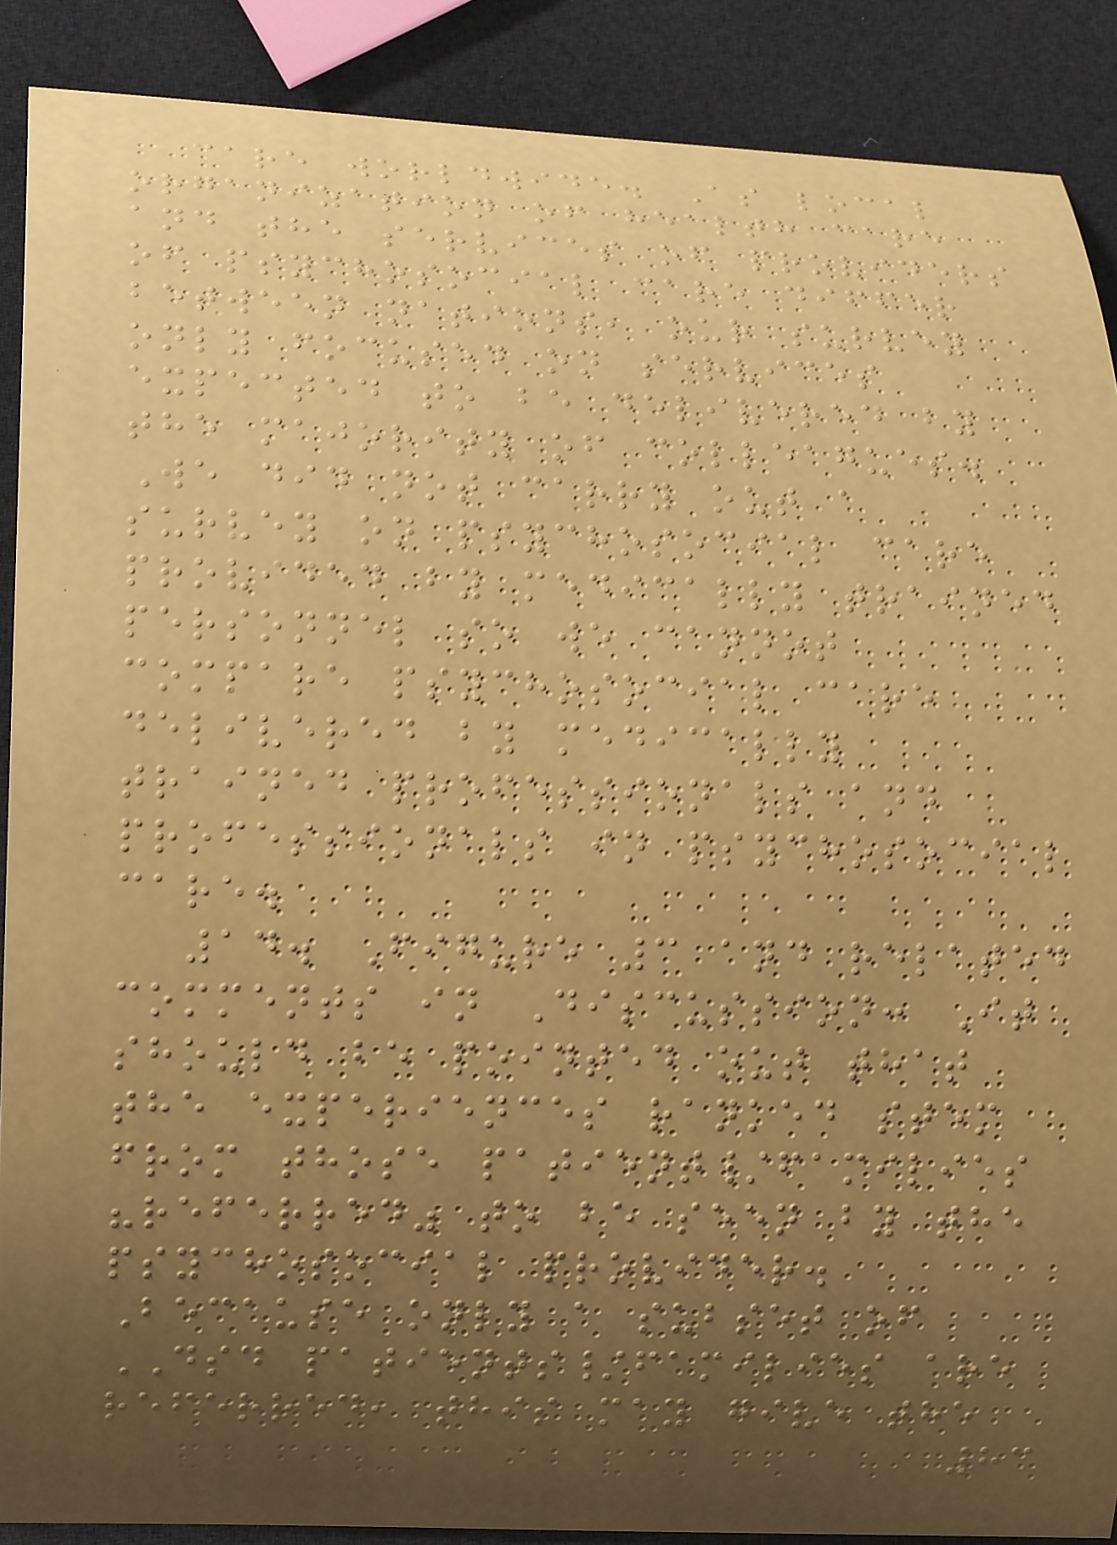care worldwide. As local
organization of health care
and the services of providers
of psychosocial care differ
between nations, our survey
only focused on services
expected to be delivered by
the majority of colleagues.
We did not carry out a
survey on psychosocial care
provided by medically trained
personnel so we cannot
compare psychosocial care
delivered by medically
trained professionals and
professionals in psychosocial
care.
14. Figure 3 and related
comments in Discussion: It
should be pointed out that
the experiences ranked stem
from those patient/families
"referred" to be seen by the
psychosocial provider.
Because only a subset of
DSD patients/families are
referred, this may give the
83
